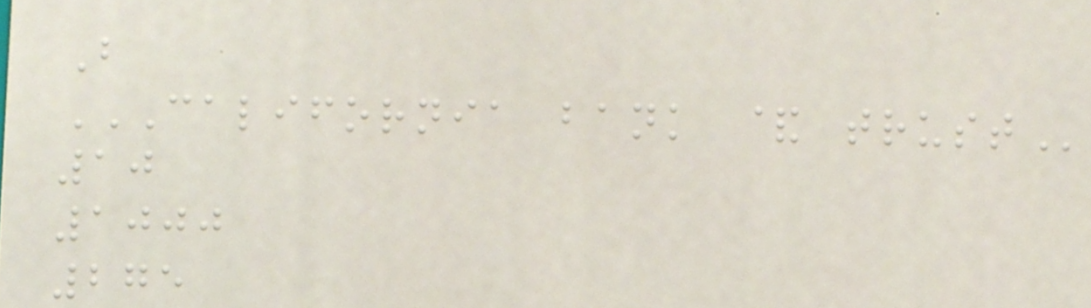B
CALIFORNIA BANK & TRUST
10
1000
275
